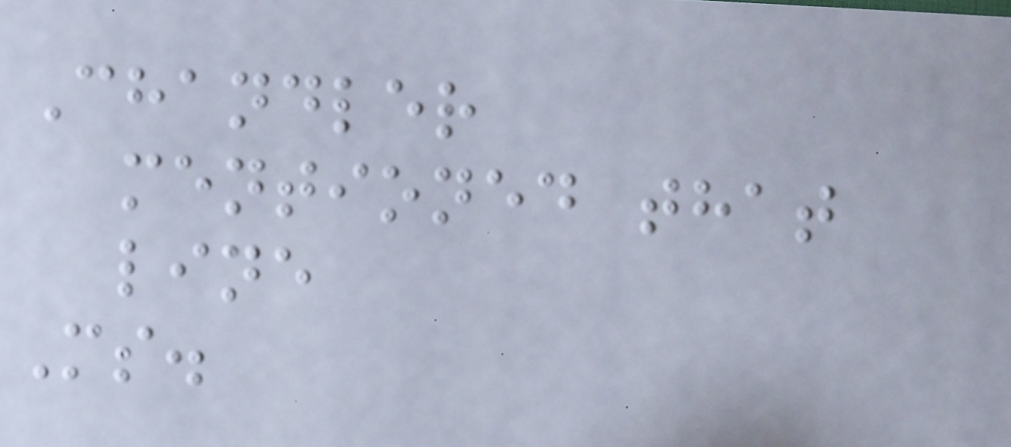Chandler
mentioned that
line
Ms.
